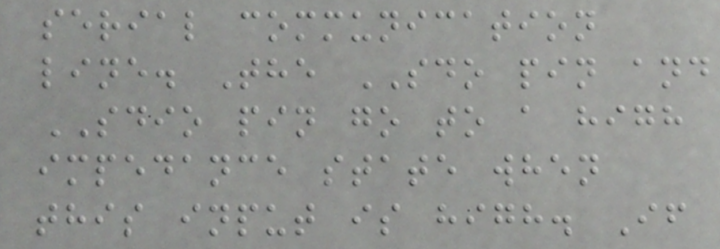serial communication
line. The SDO pin and
SDIO pin go to a high
impedance state when
this input is high. If
